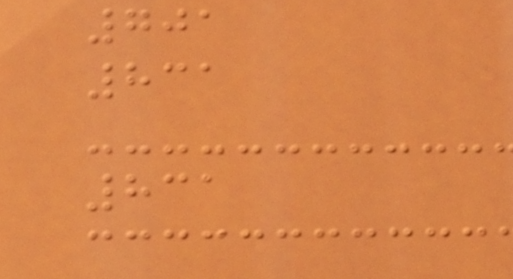701
831
831
